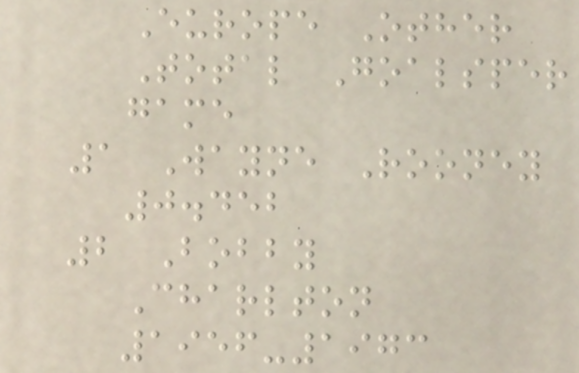Europe Other
Total Goalsper
game
1 Wayne Rooney
0.452
2 Bobby
Charlton
1956-1973
